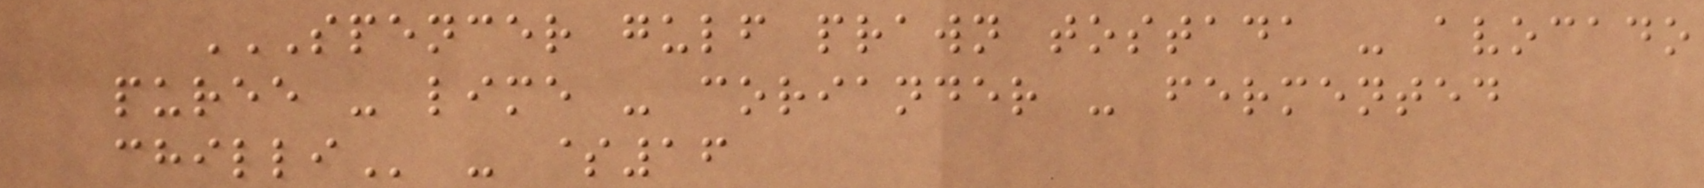SPENCER GULF PRAWN TOSTADA - AVOCADO
PUREE - LIME - CORIANDER - FERMENTED
CHILLI - $16
